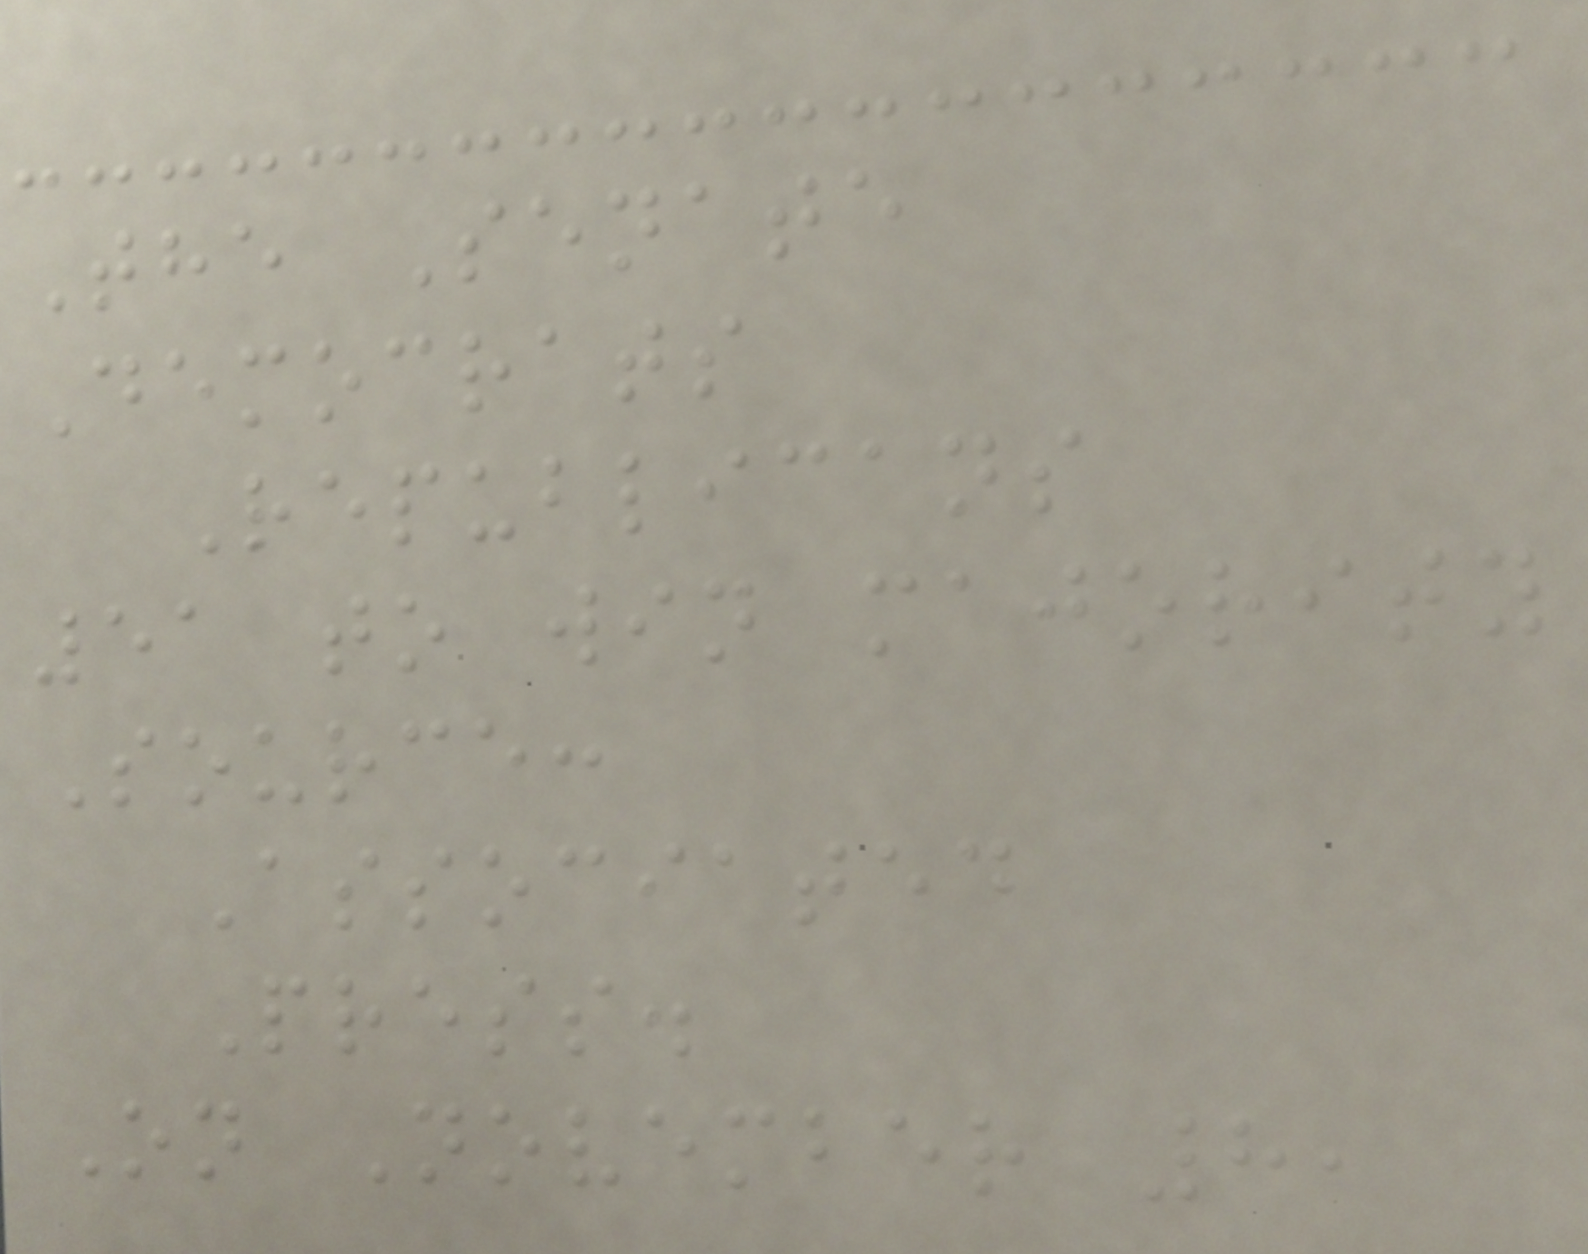The Senate
Democrats
Republicans
51 to win majority
Source:
Associated
Press.
On November 8,
